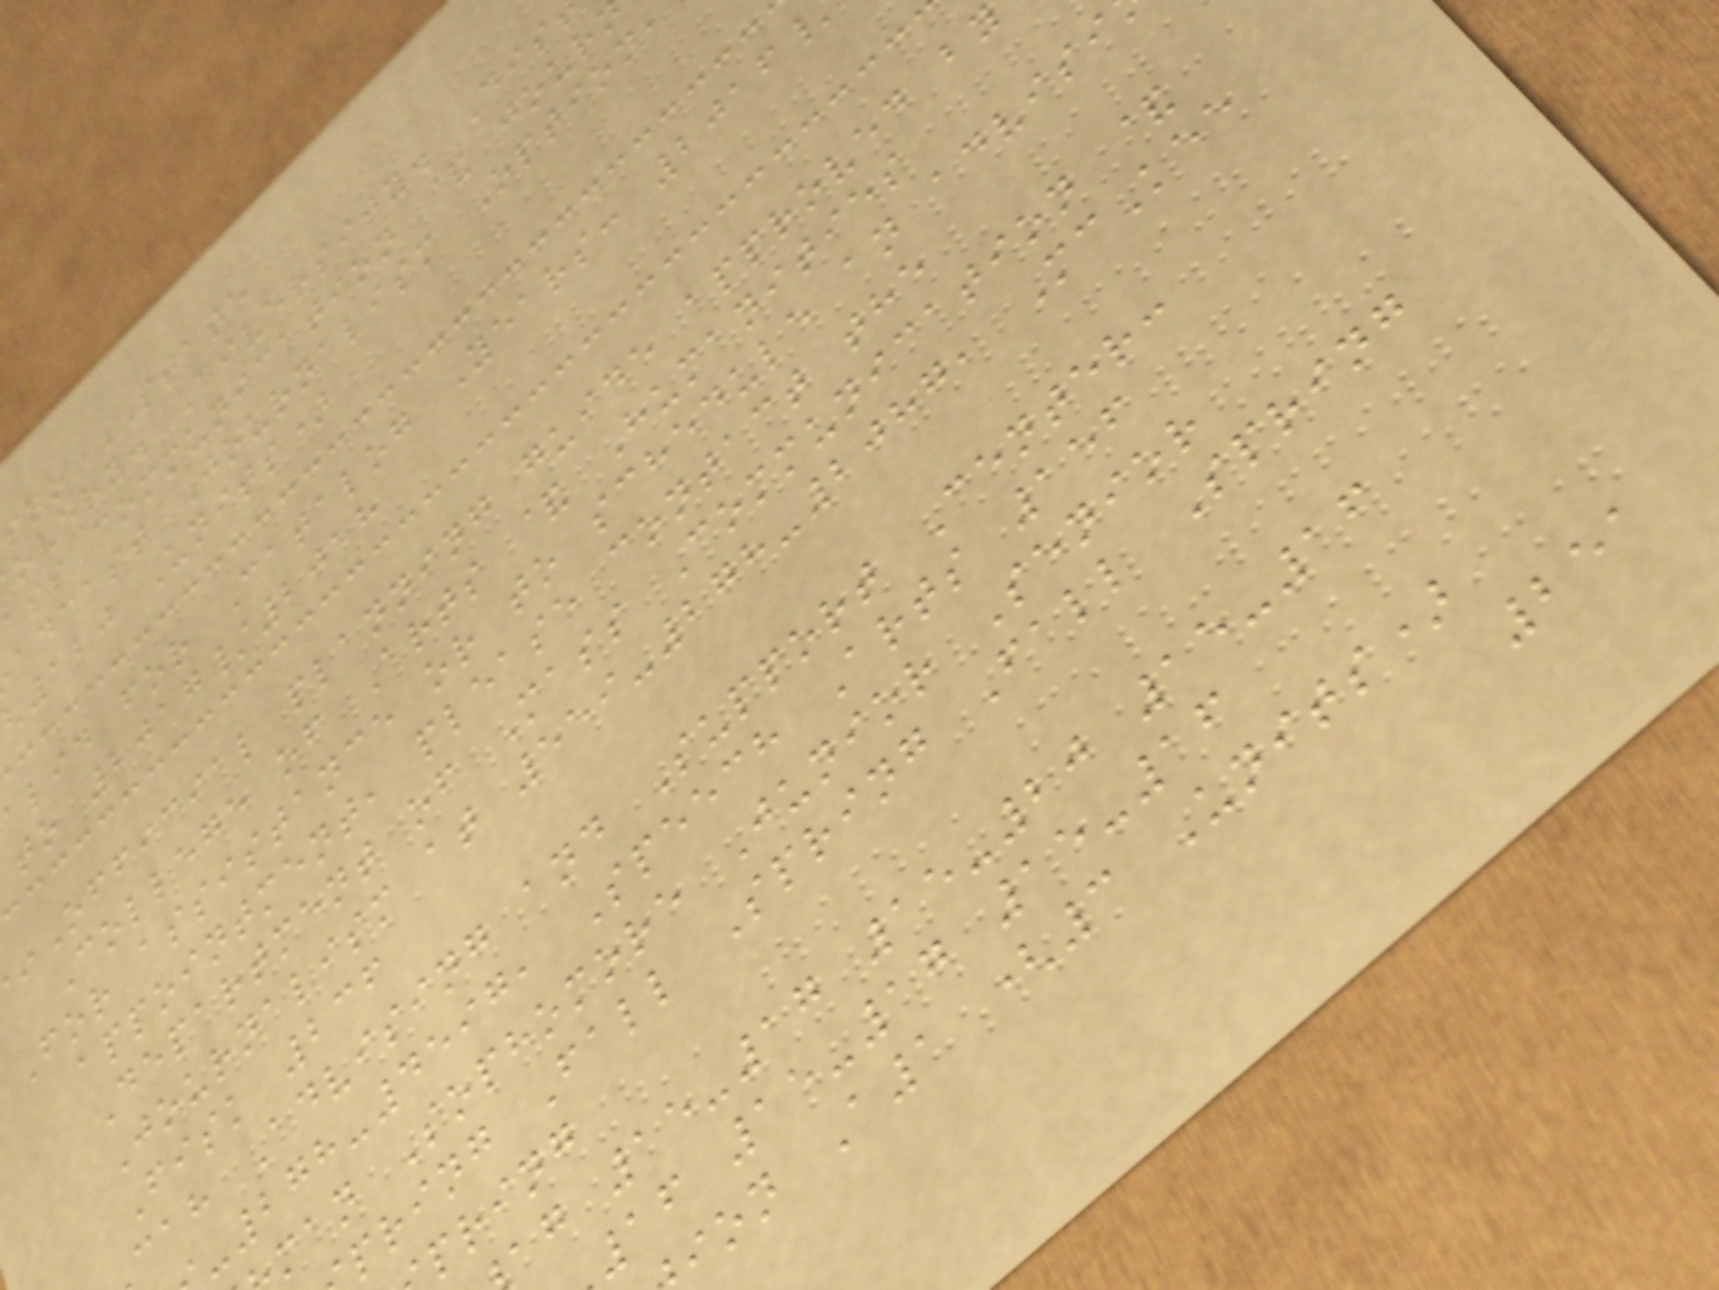sno STATE
overy. Diversity. Dis
ass communication &
adcast Journalism Option,
120 Units)
alid for Catalog Years: 2016
to 2017/2018
Official planning guide approved by
College of Arts & Humanities
For assistance or to schedule an advisi
appointment, please contact the
Department of Mass Communication &
Journalism at 559-278-2087, McKee
Fisk 236
cah Advising and Support Center:
-278-4597, Speech Arts 156
man Sophomore Junior Senior
pring Fall Spring Fall Spring
pring
ag 15-17 15-20 15-16
16 15-17 15-16
ion A1 (3 Units)
251
